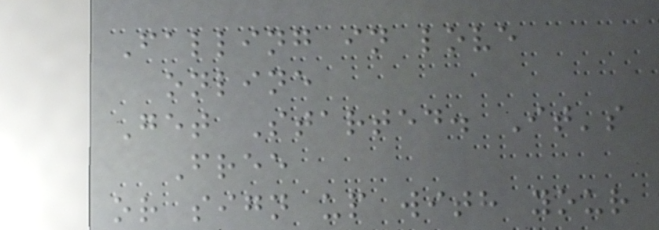Falling in love
online
Get Started. It's
Free
or sign up with your
